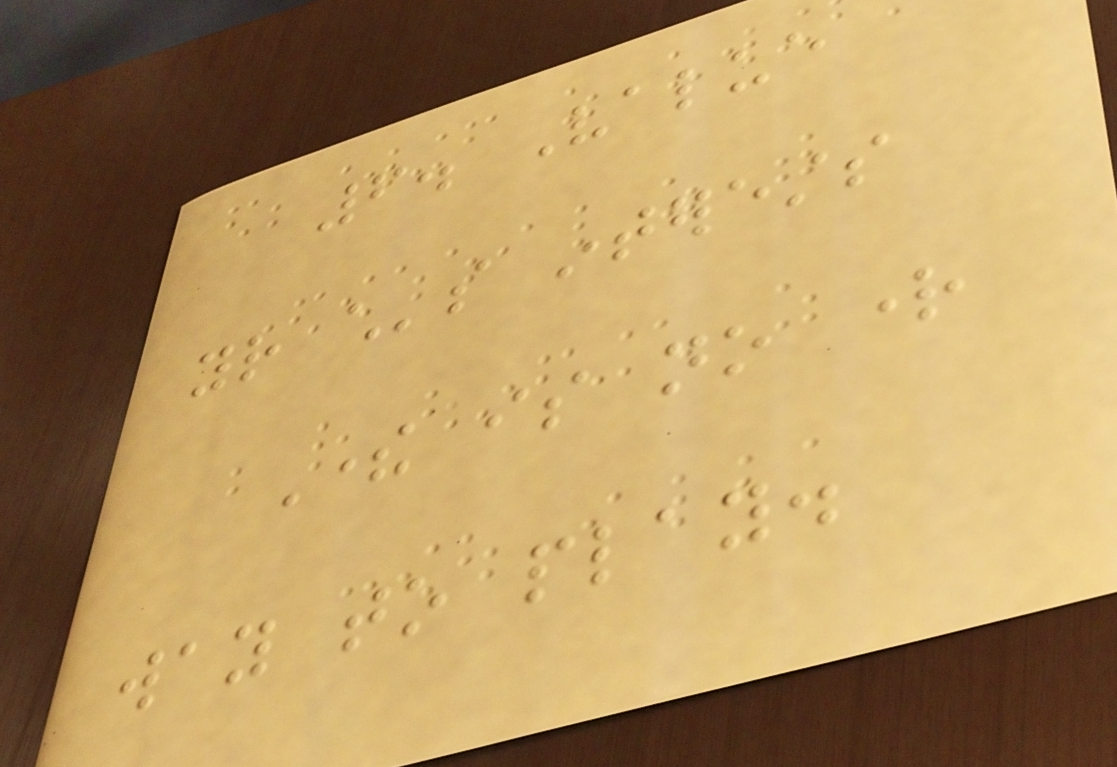6. Value
your child's interests
There is no right
way to play.
